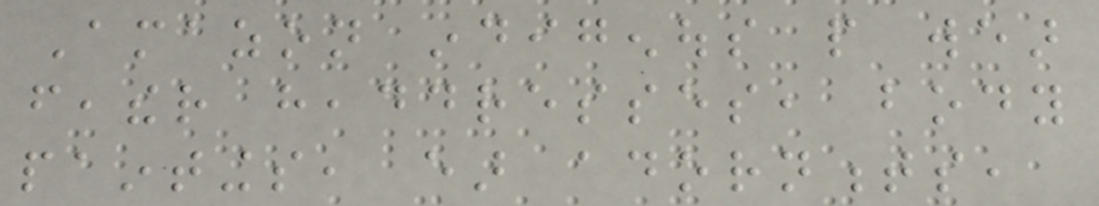Amazon indigenous people wear
feather headdresses, body
paintings, ear adornments,
